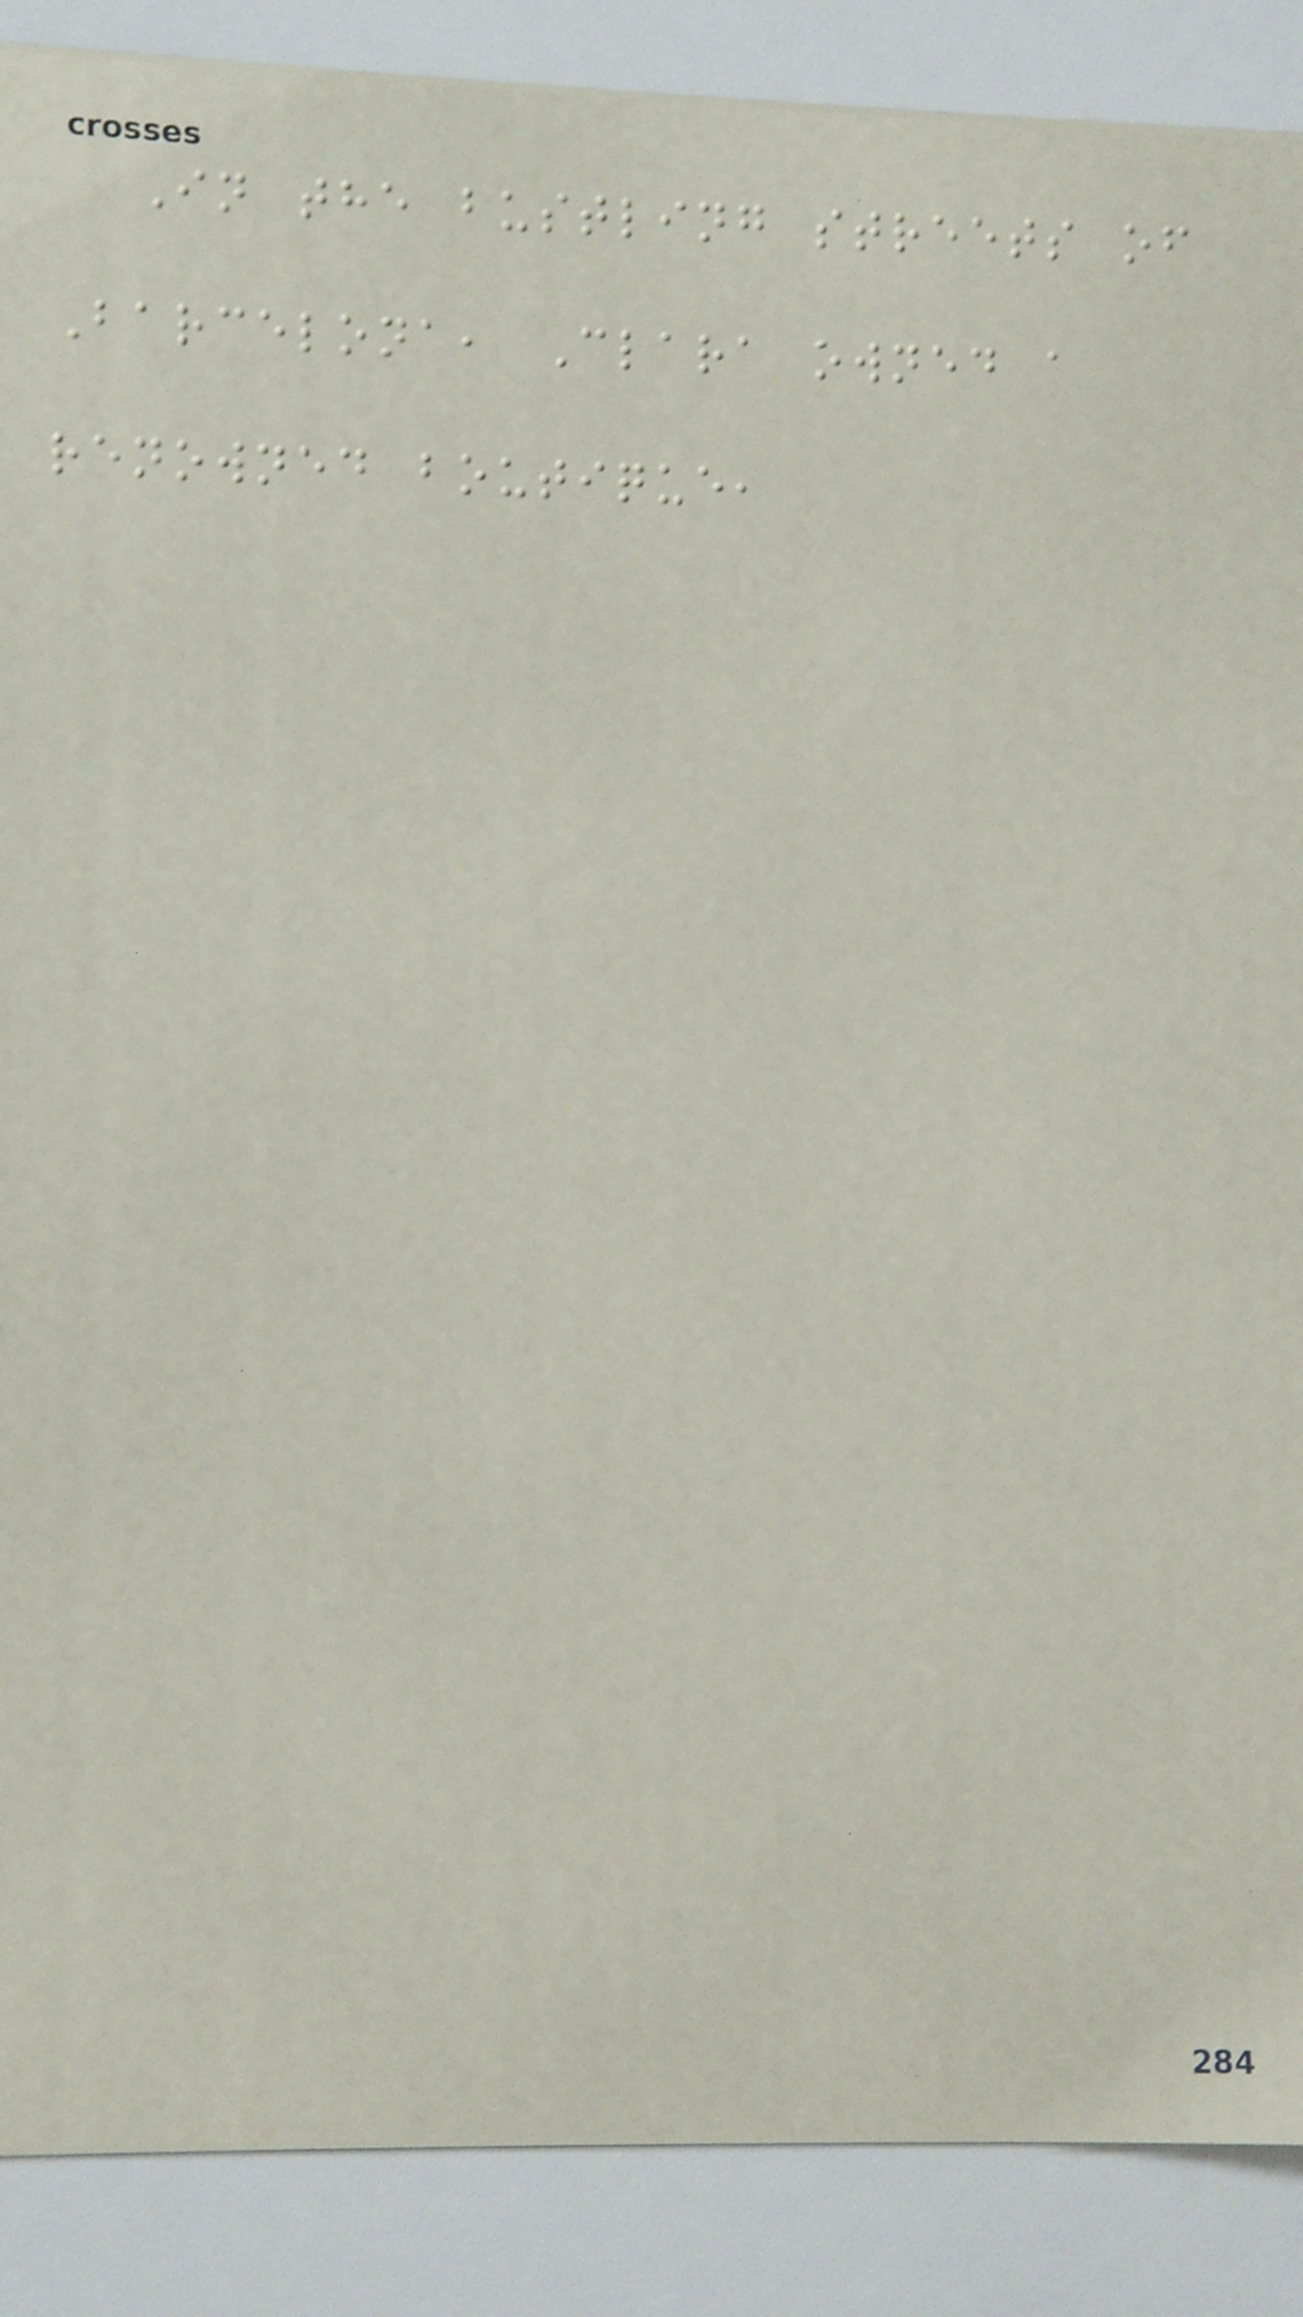In the bustling streets of
Barcelona, Clara owned a
renowned boutique,
